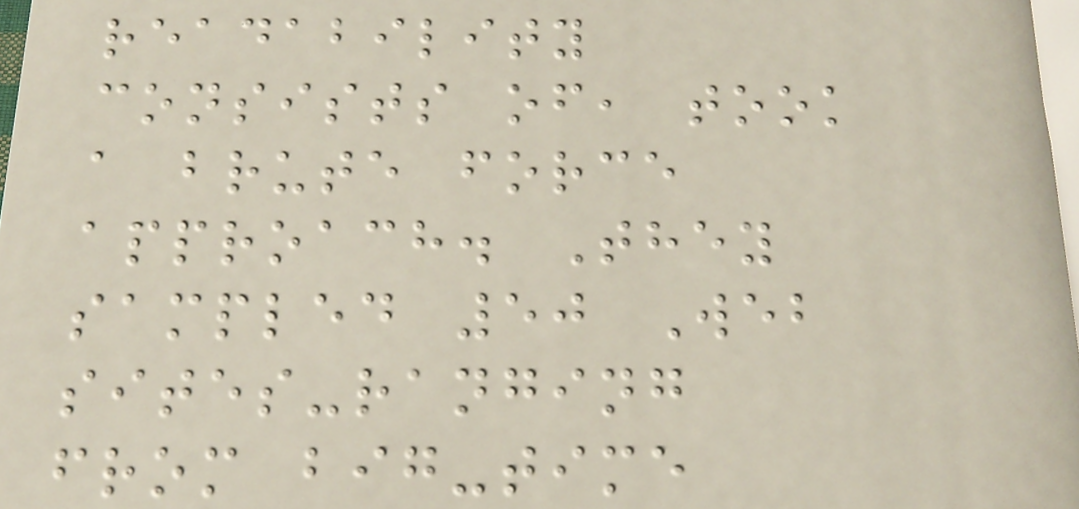readability
consists of, took
a brute force
approach. They
sampled 50 Web
sites-ranging
from big-time
